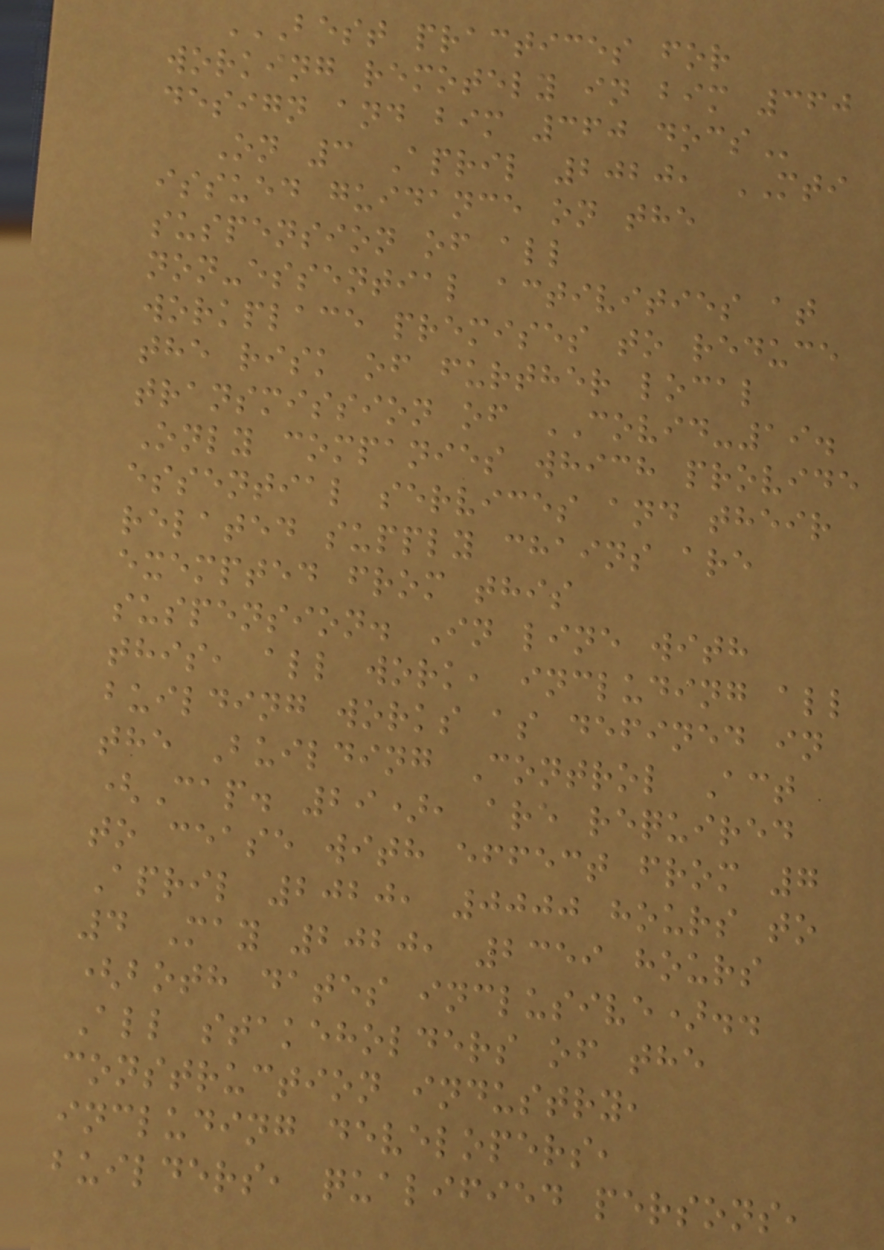BEST PRACTICES FOR
WORKING REMOTELY IN BIM 360
DESIGN AND BIM 360 DOCS
On 3 April 2020, MTI
issued guidance on the
suspension of all
non-essential activities at
workplace premises to reduce
the risk of further local
transmission of COVID-19.
Only companies which provide
essential services and their
related supply chains are
exempted from this
suspension. In line with
this, all work, including all
building works as defined in
the Building Control Act
(Cap. 29), are required
to cease with effect from 7
April 2020, 0000 hours to
4 May 2020, 2359 hours
(both dates inclusive)..
All stakeholders of the
construction industry,
including developers,
builders, qualified persons,
